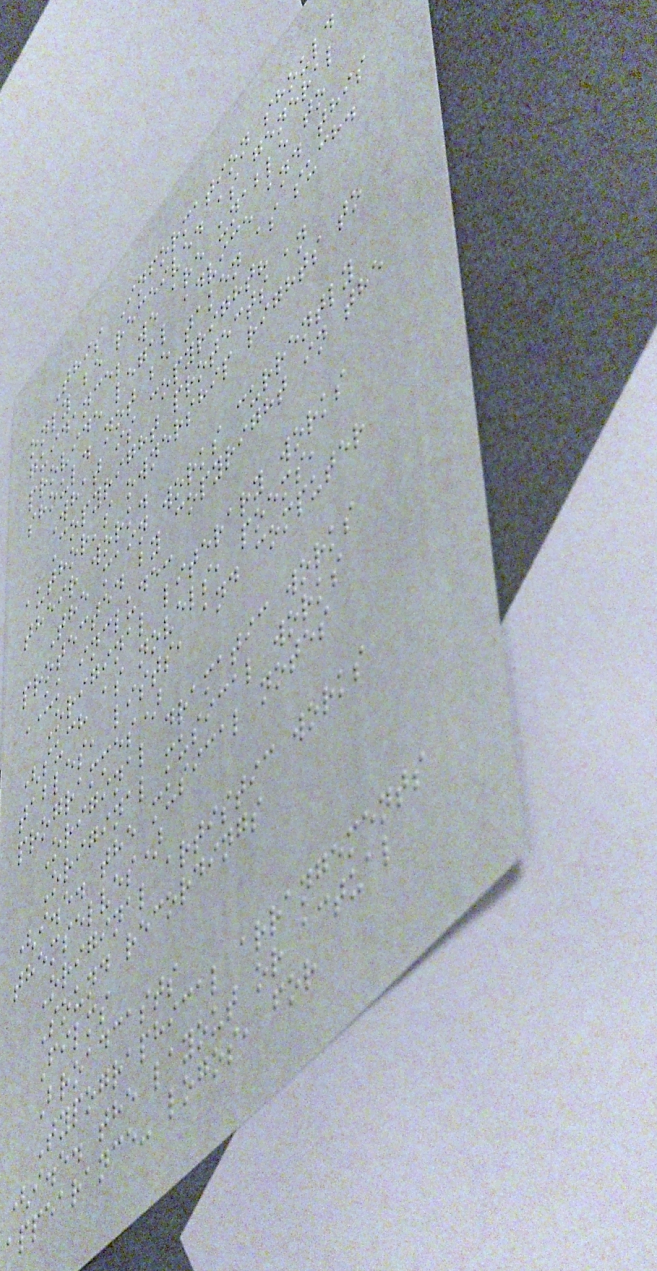This Information should
only be received as general
guidance; we are unable to
provide legal advice and this
should not be taken as such.
What is copyright?
Copyright protects an
author's ownership rights to
their work.
The main works currently
protected by copyright in the
UK include:
Original literary works
(such as novels, poems,
tables, lists, and computer
programmes)
Original dramatic works
Original musical works
(i.e. the musical notes
themselves)
Original artistic works
Sound recordings
Films
Broadcasts
Typographical arrangements
(i.e. the layout or actual
appearance- logos, for
